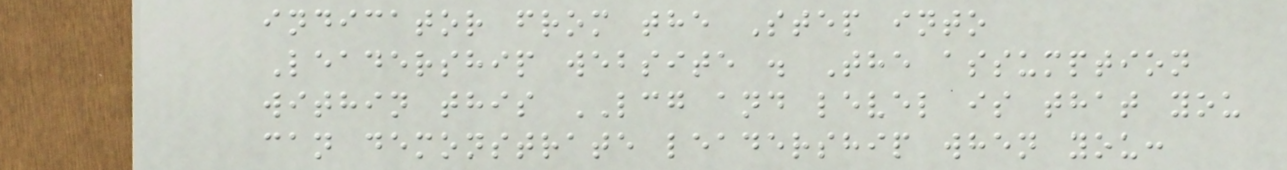indicator from the Step into
Leadership website . The assumption
within this LCG and level is that you
can demonstrate leadership when you:
